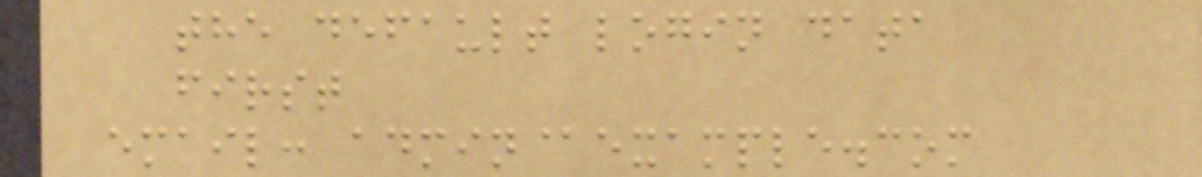the default login data
first
email: admin@example.com
